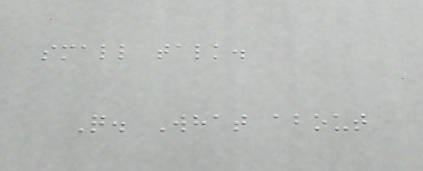small talk.
Q. What about
